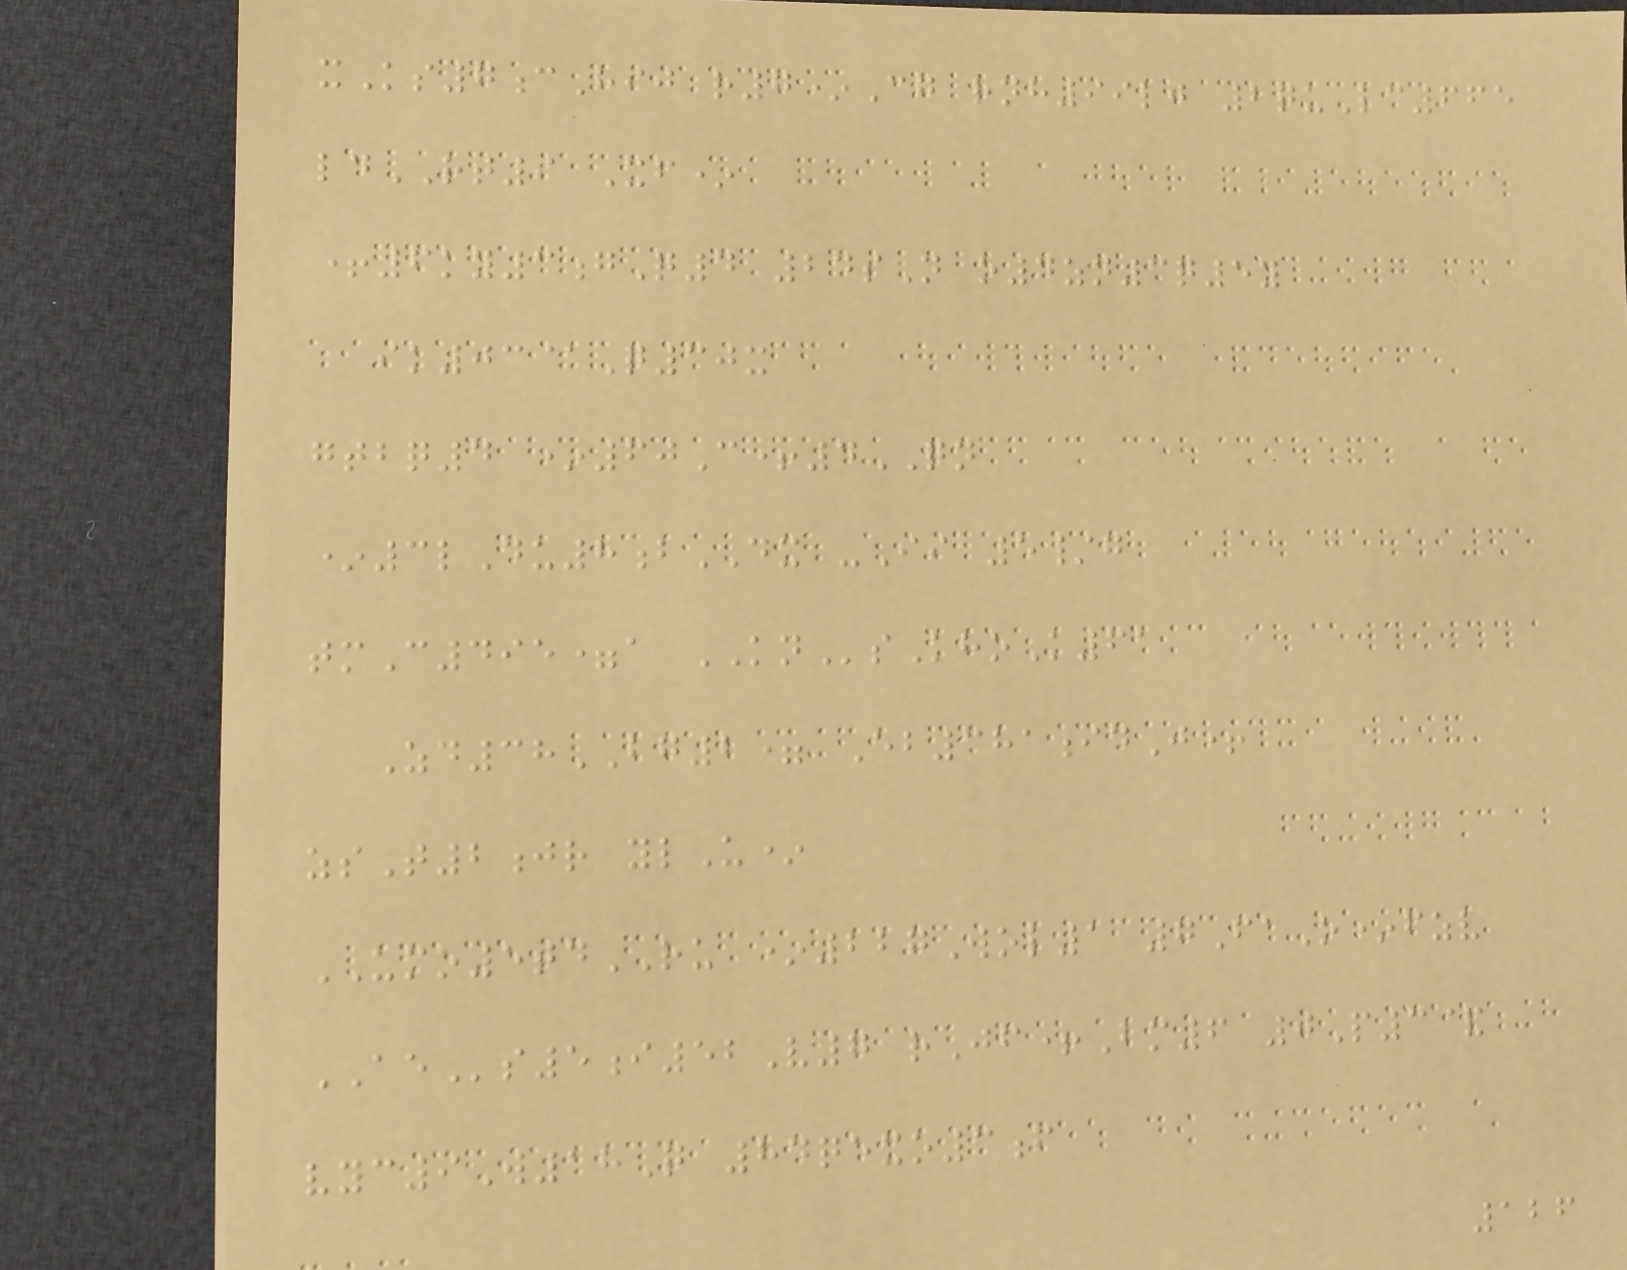xKs7cHij r7*Cg rnh99lj 2quLc665
ldRT9 Xf*
+6ky3gQ4 24sN o4zn3q5y
ik03@Q30x
gtbq4 *60C+4QN
*3lDu8bDX -Ii 5/g
tmC495=a KNsKhoK61
Zd38BG2= Eb381idJ+
zsT2jr ylU*
UMO5tdRU *227Wol1 7FaO*fzv
AEs5i52V7 rJf+Bm6 0P3&
vyc9W18Q 84qexo3f
126
